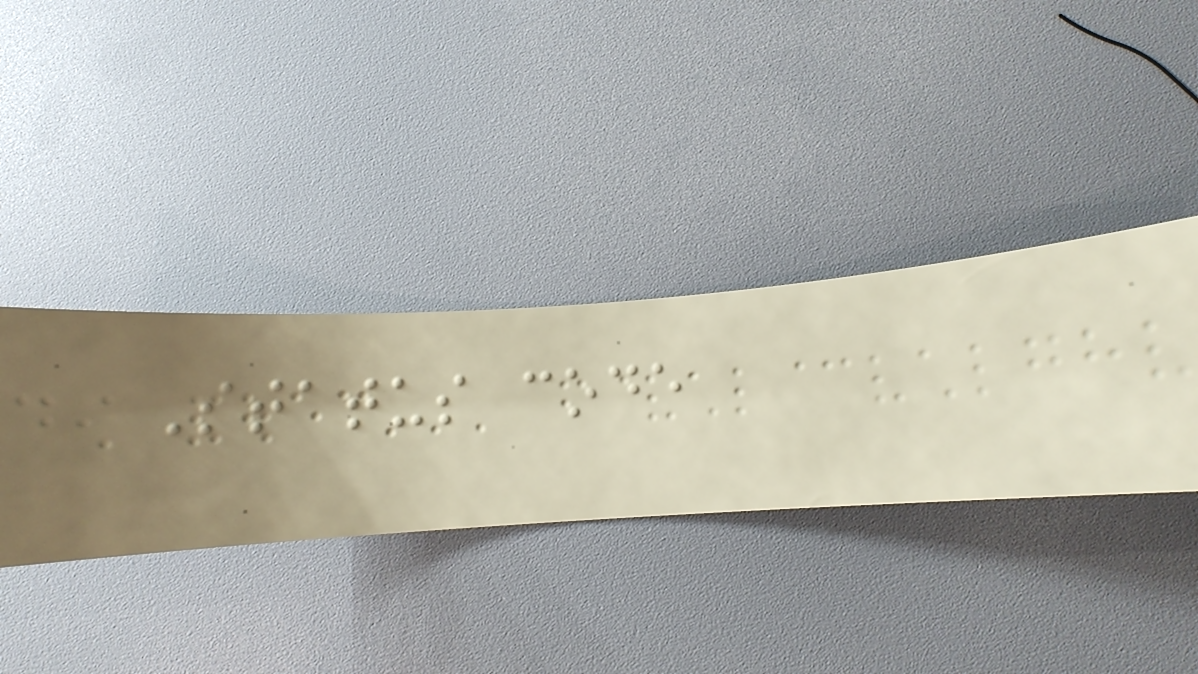Status code
